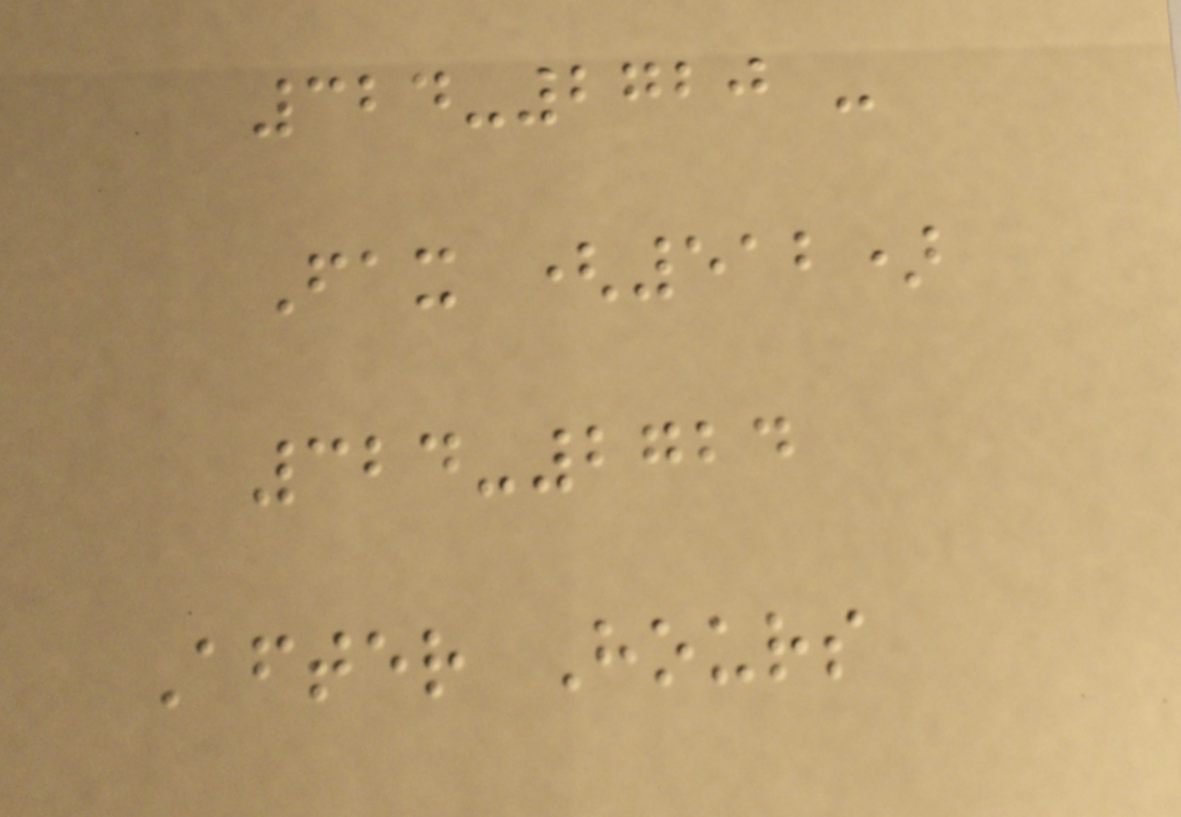324-2720 -
Fax (512)
324-2724
After Hours
